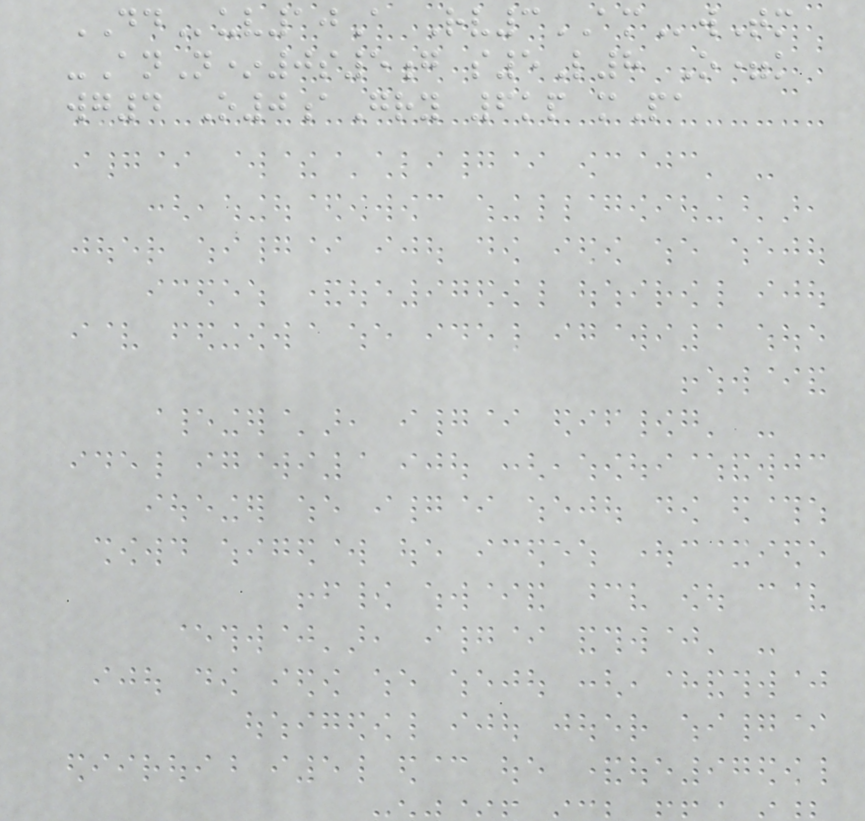DDuv10A Rv3AMwTm
-AnN*0s5g s5L8 O=k
wg4 O0aGry 6kp mPa
